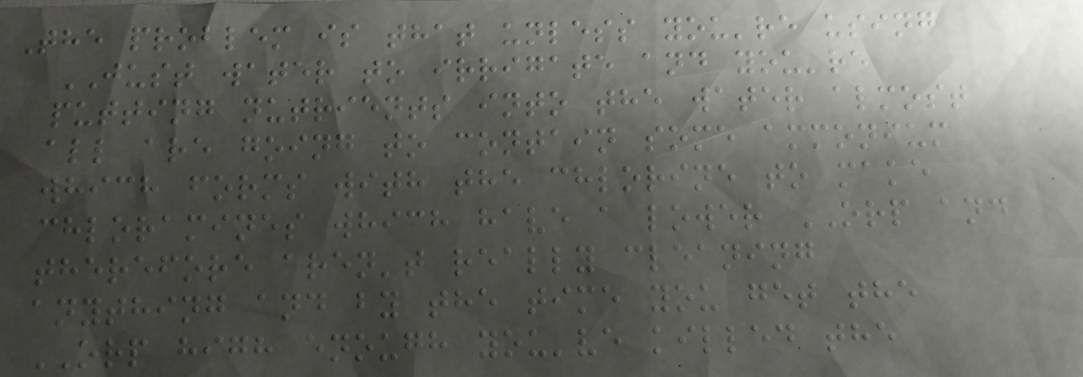The problem is that unless you're using
JUST water to irrigate and you're
putting nutrients into the water almost
all are going to contain some ammonium
which forms with the chlorine to make
chloramines which have a lower ORP and
therefore aren't really cleaning
anything and by the time you get the
ORP high enough you've killed the
